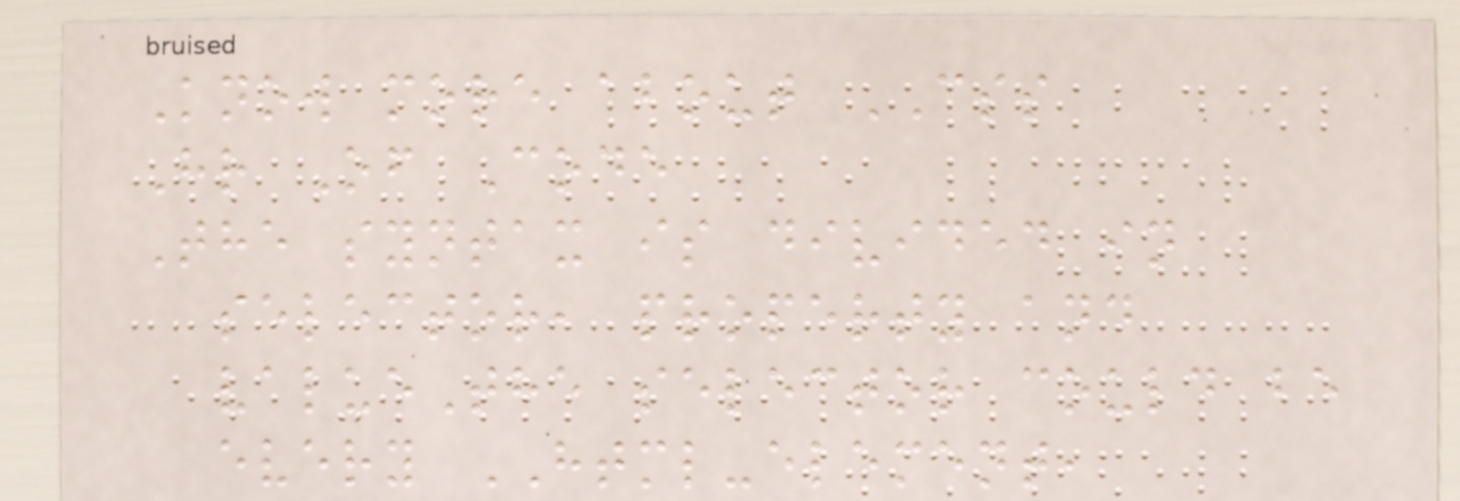Know more about CSS
Hr Of Code
The syntax is divided in
selector, property and
valueThe selector could be
every HTML-element,
